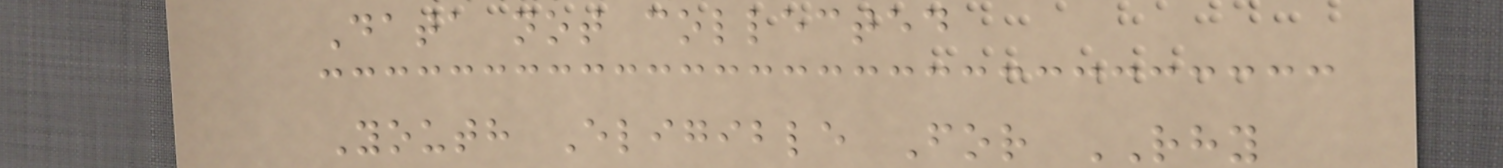Data not collected
Youth Eligible For RHY
